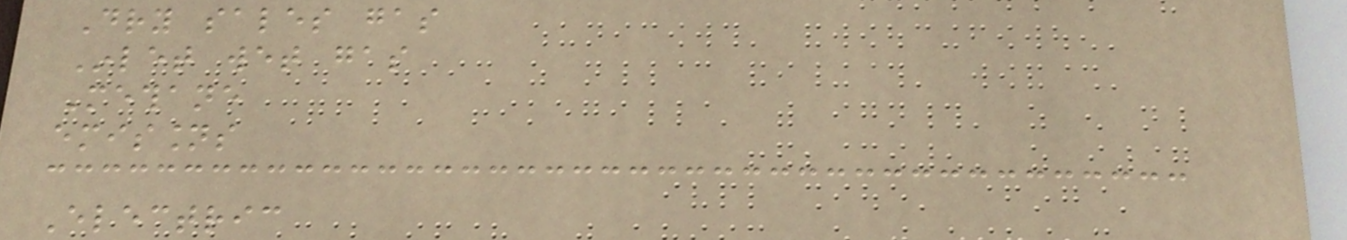Dry sales gas
Inlet wet gas
Methane
emissions
Electric
